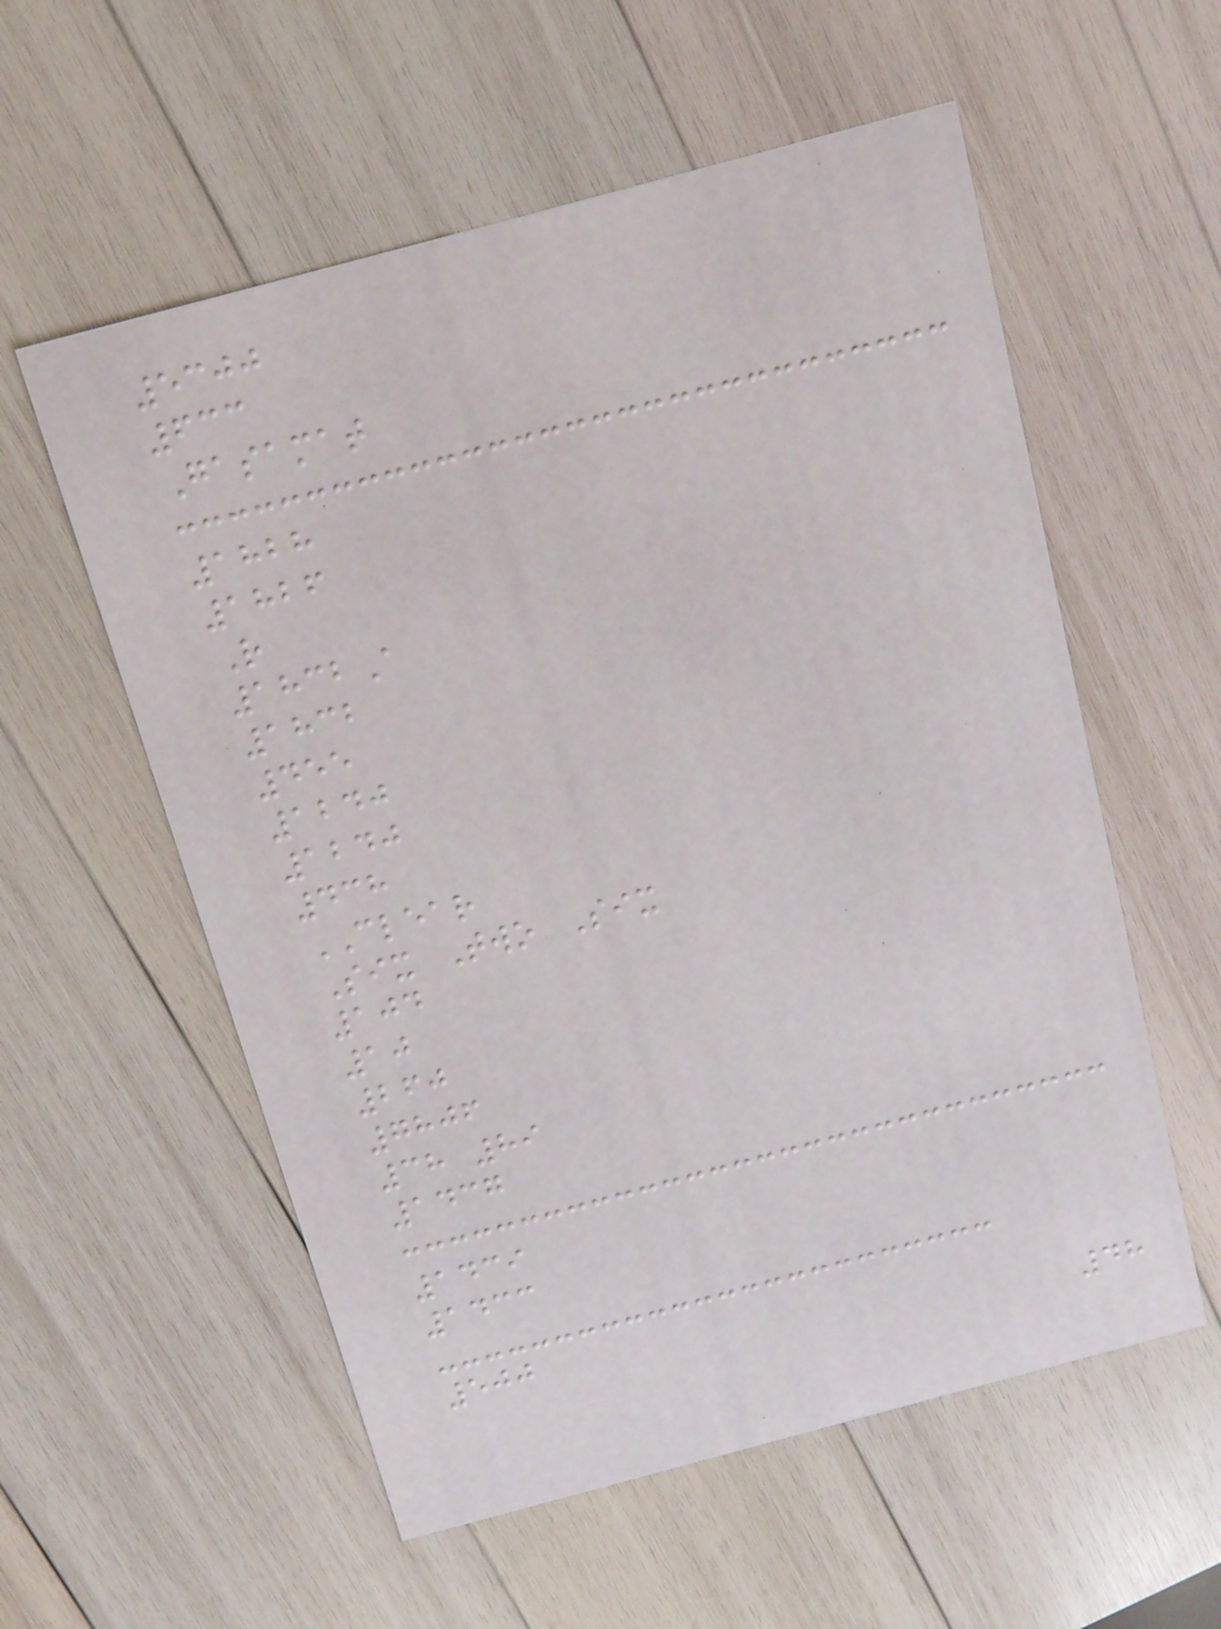5300
633
Gasamat
1828
1826
R
1832A
1832
455
1240
1240
438
CLEAR
Six Two Six
104
10
260
7806
38 89
1437
1439
1433
500
48
